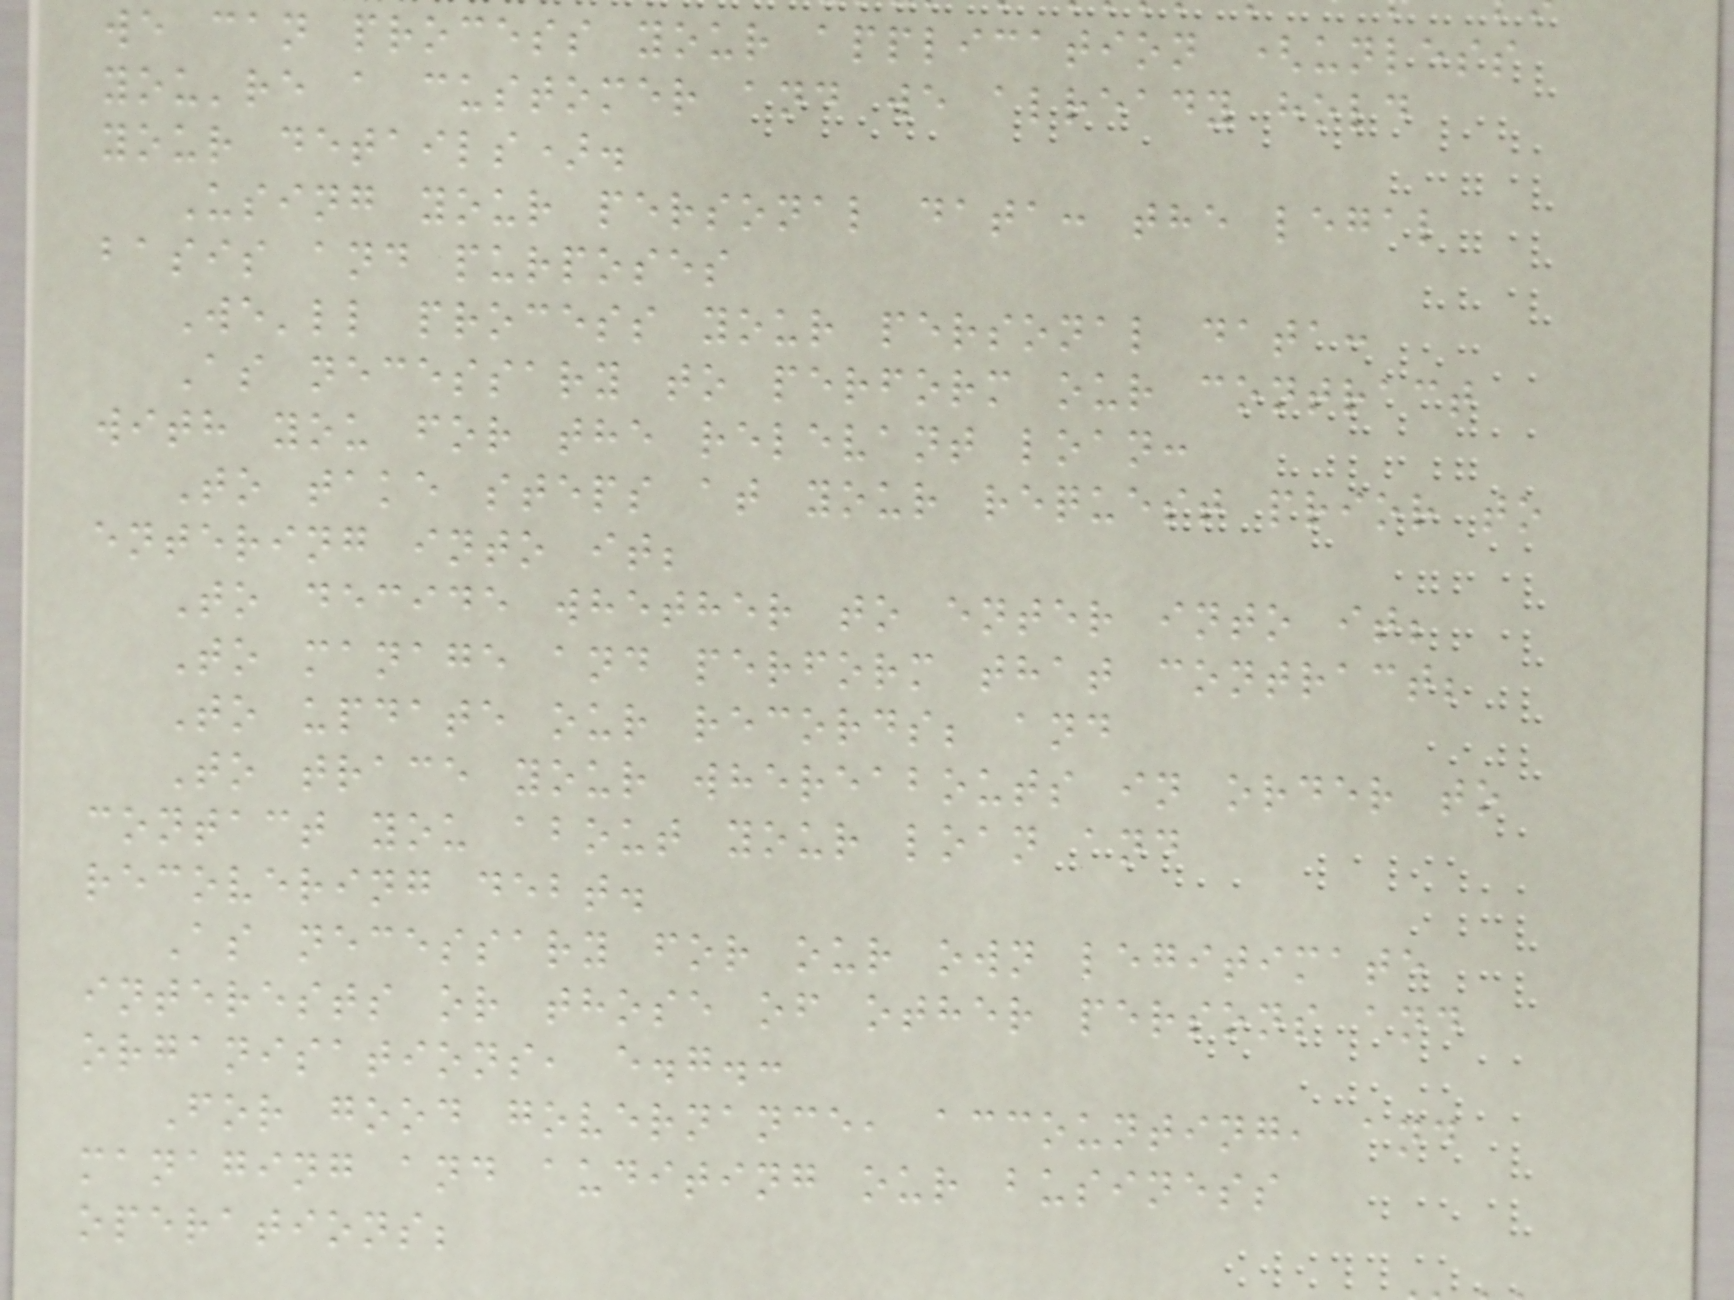we can process your application (unless
you're a customer and we already hold
your details).
Using your personal data: the legal
basis and purposes
We'll process your personal data:
As necessary to perform our contract
with you for the relevant loan:
To take steps at your request prior to
entering into it;
To decide whether to enter into it;
To manage and perform that contract;
To update our records; and
To trace your whereabouts in order to
contact you about your loan and
recovering debt.
As necessary for our own legitimate
interests or those of other persons and
organisations, e.g.:
For good governance, accounting, and
managing and auditing our business
operations;
